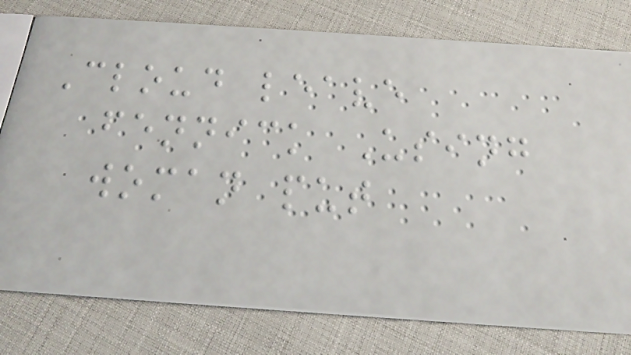Cloud leave
fennick Using
woman put
